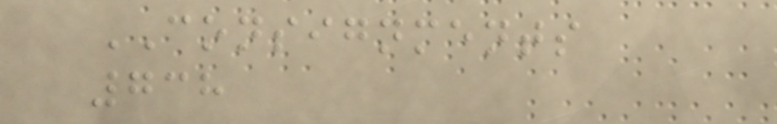CONSIGNMENTS
738
